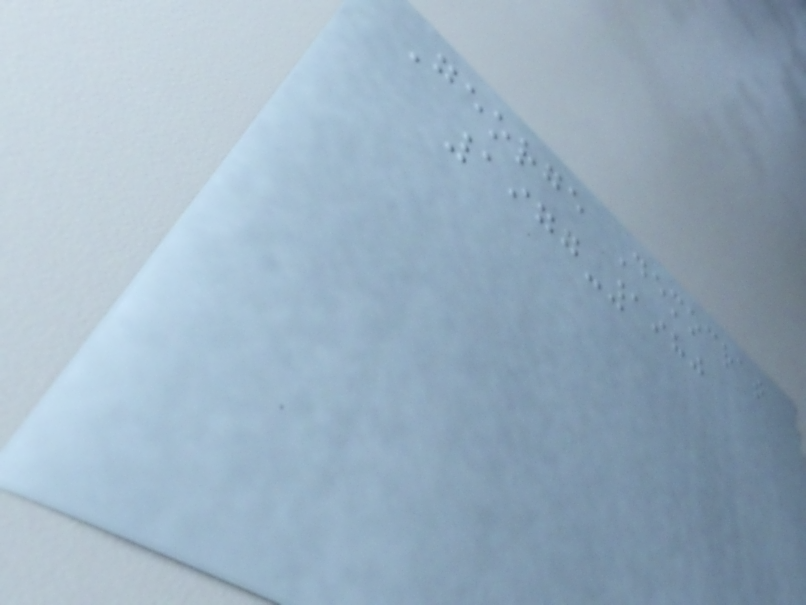George Democrat
1977-1980
